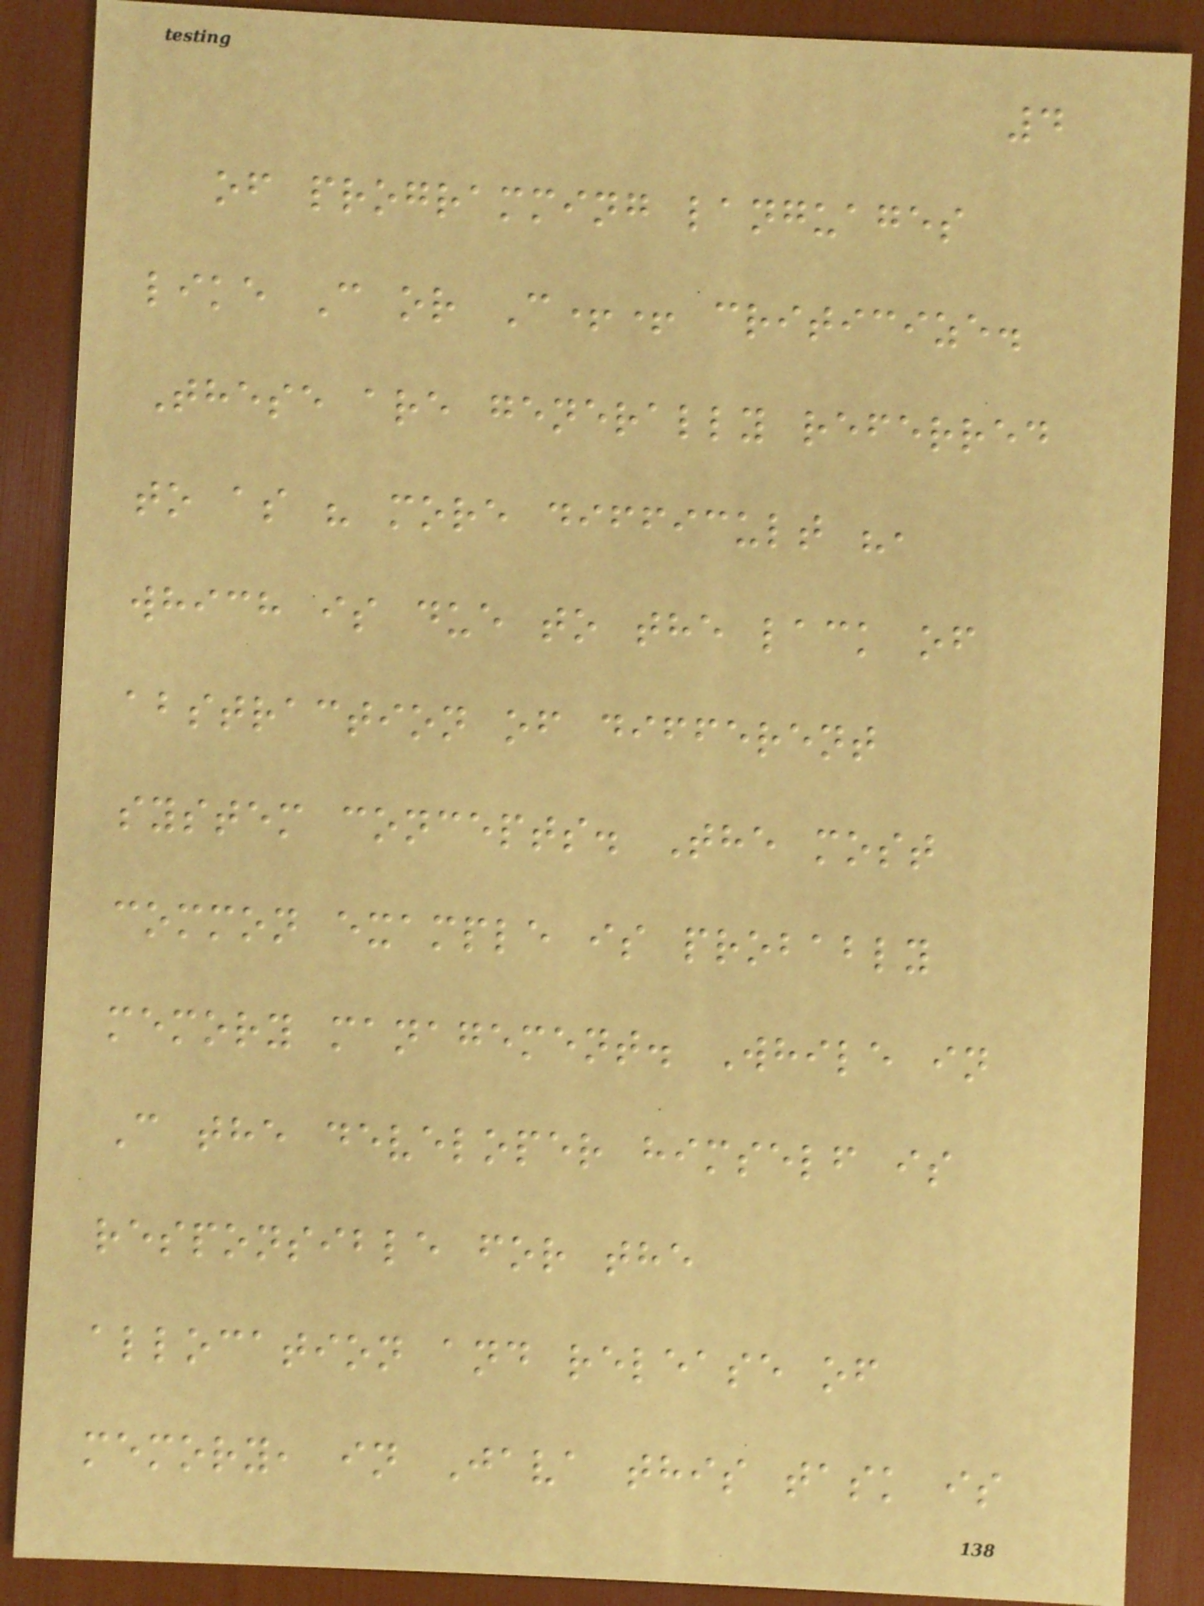4
of programming languages
like C or C++ criticize.
These are generally referred
to as " more difficult ",
which is due to the lack of
abstraction of different
system concepts. The most
common example is probably
memory management. While in
C the developer himself is
responsible for the
allocation and release of
memory, in Java this task is
